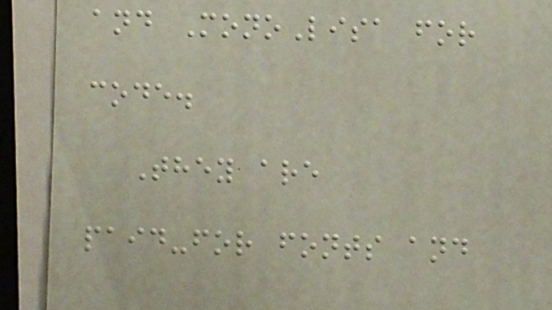and MonoLisa for
code.
They are
paid-for fonts and
